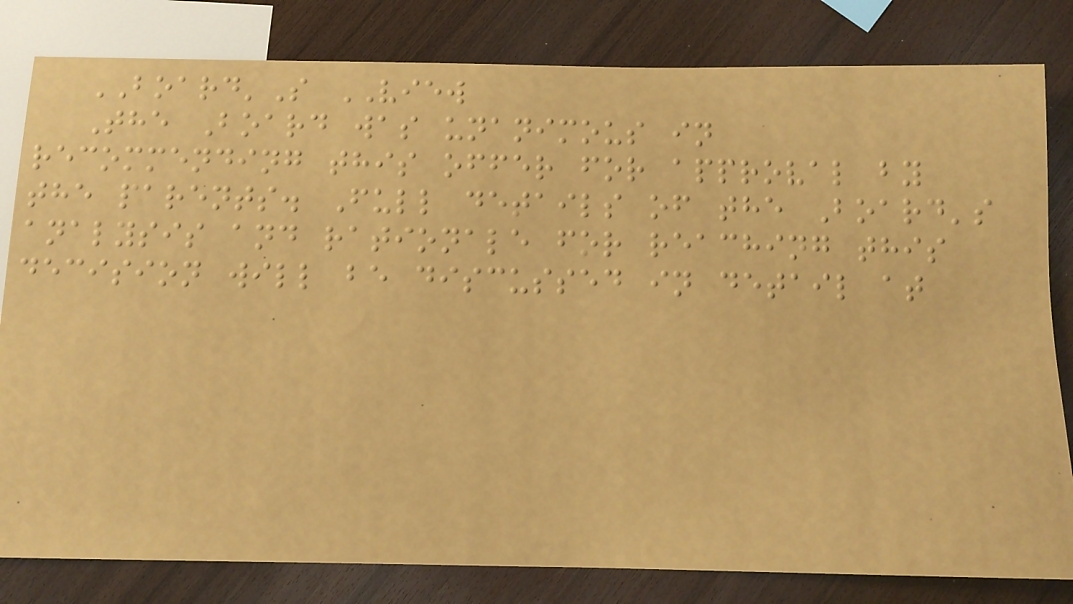BOARD'S VIEW
The Board was unanimous in
recommending this offer for approval by
the parents. Full details of the Board's
analysis and rationale for reaching this
decision will be discussed in detail at
